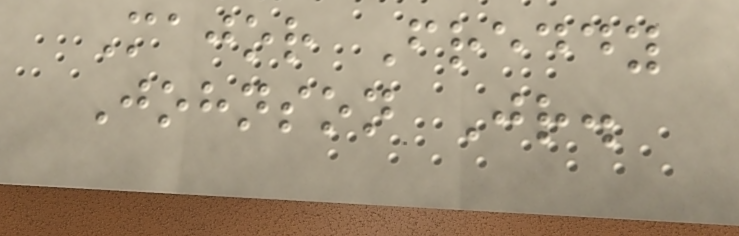Major Freddy
Johnson Jr.
